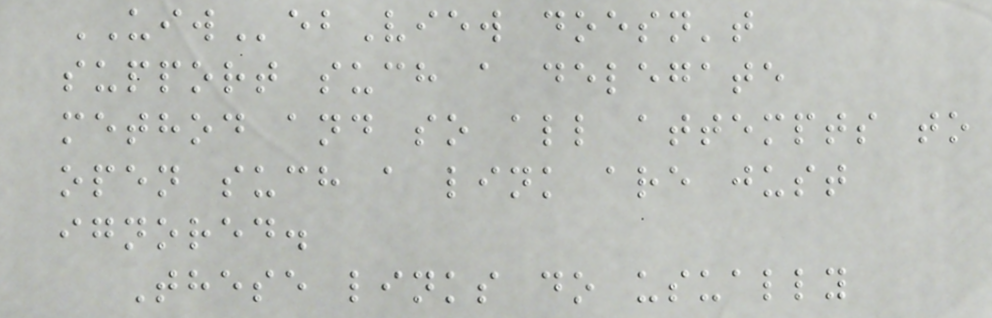UIWebView doesn't
support such a delegate
method and so all attempts to
open such a link are just
ignored.
These links do usually
